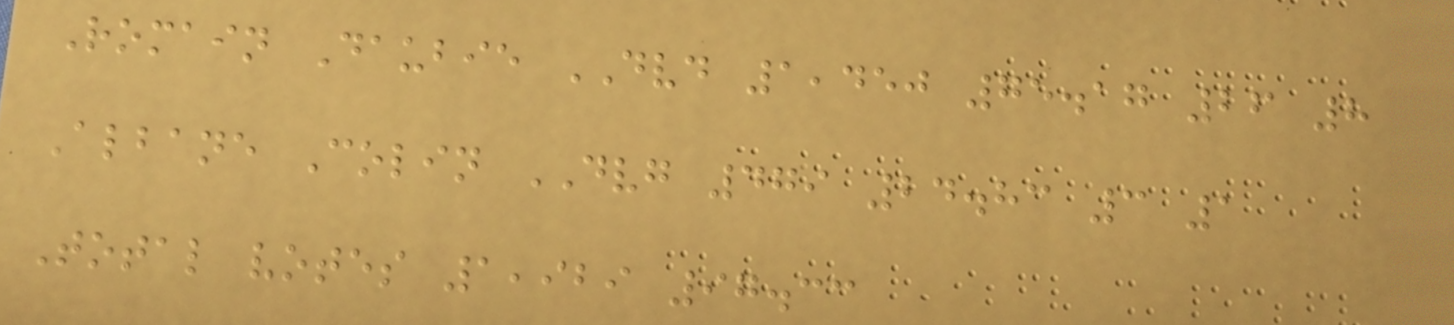Romain Daubie DVD 1,450 75.17 26 8
Albane Colin DVG 479 24.83 3 1
Total votes 1,929 97.33
